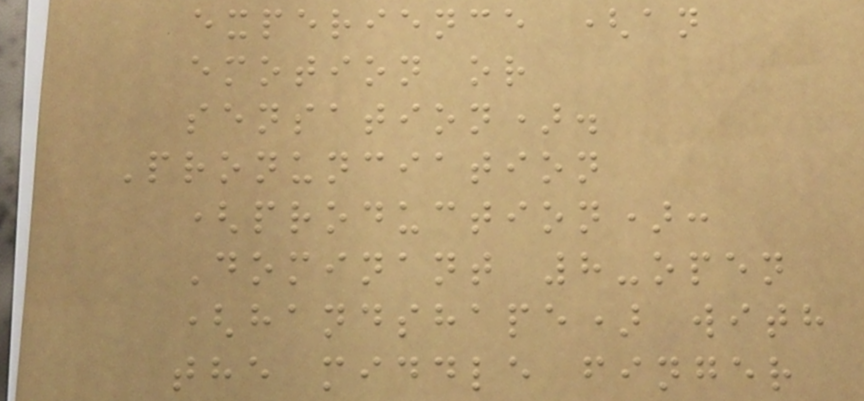experience (an
emotion or
sensation).
Pronunciation
(production):
Dominant 8-open
(handshape) with
the middle finger
